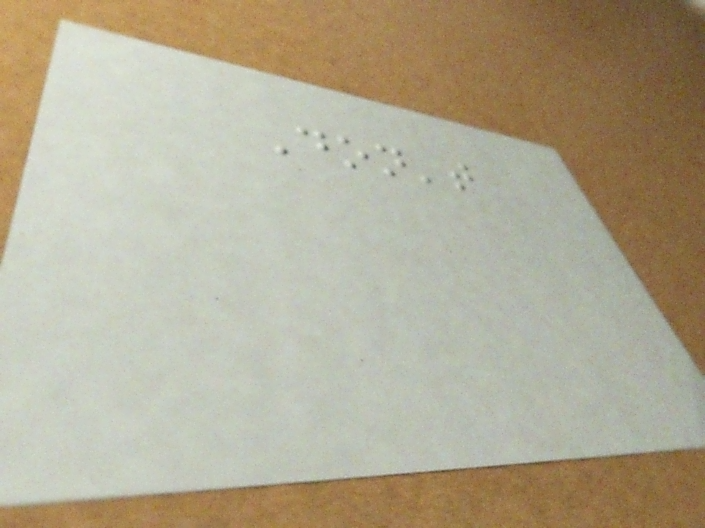Don't
